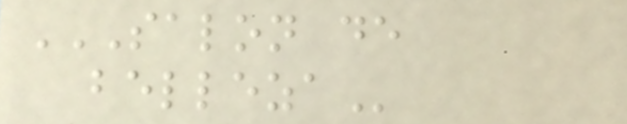SALON DE
BELLEZA
